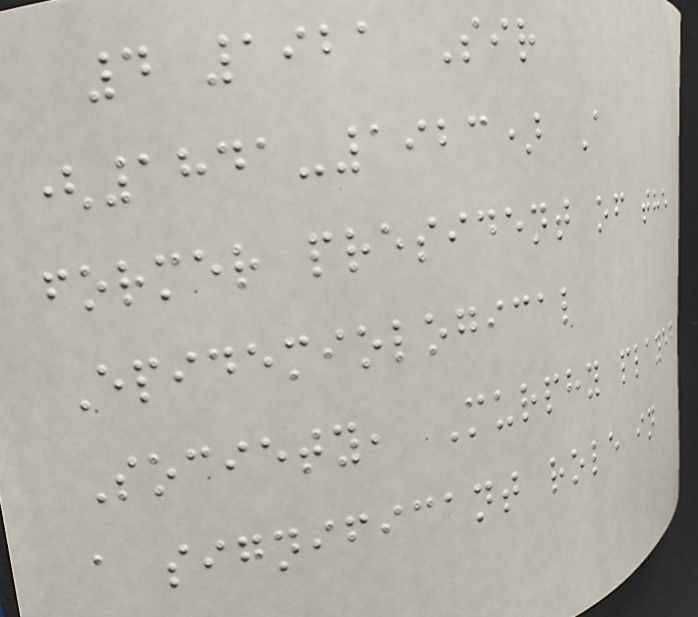4 1921 Sir
(1841-1923) A
former president of the
Epidemiological
Society, Murphy played
a significant role in
